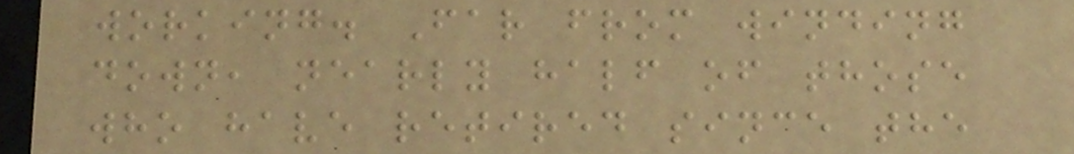working. Far from winding
down, nearly half of those
who have retired since the
